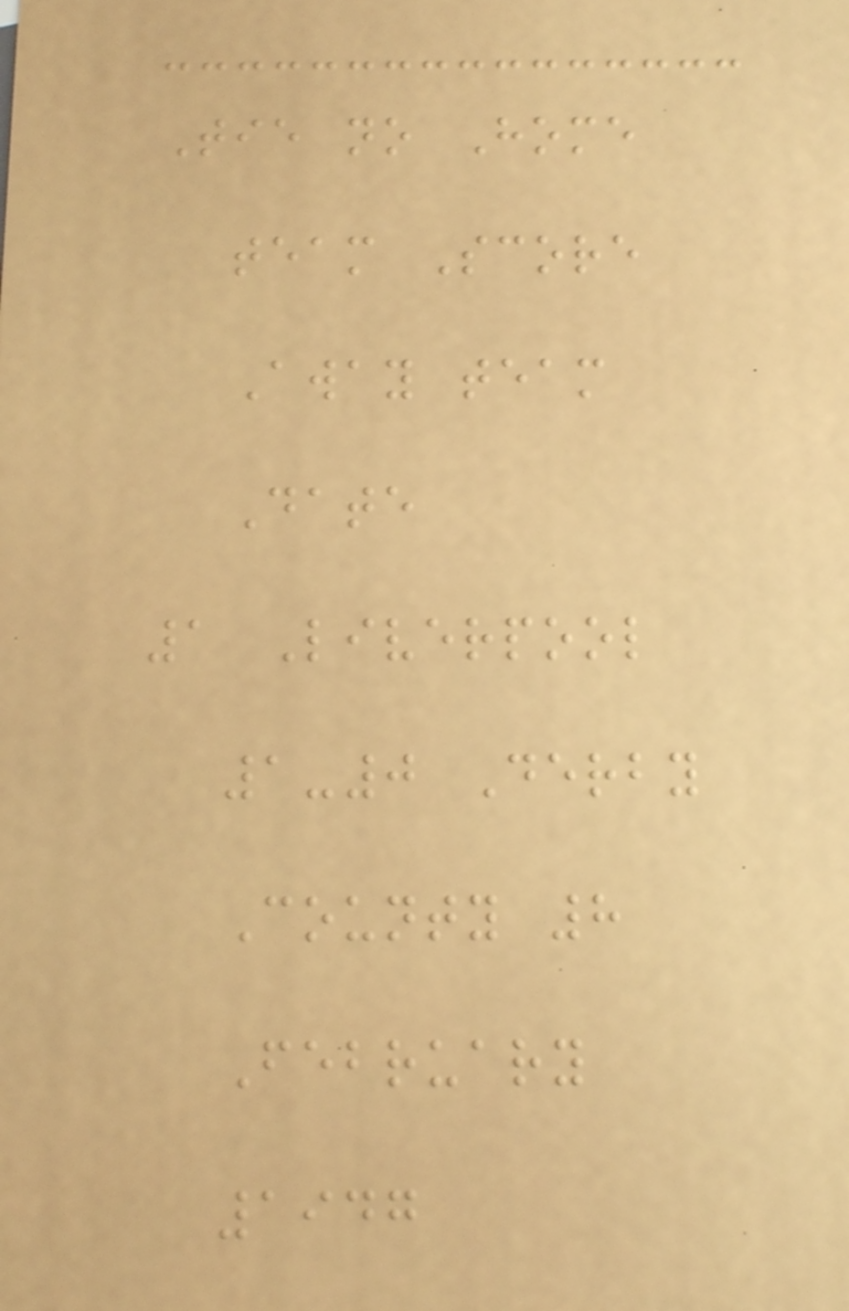Tie no Home
team Score
Away team
Date
1 Liverpool
1-0 Derby
County 8
February
1947
